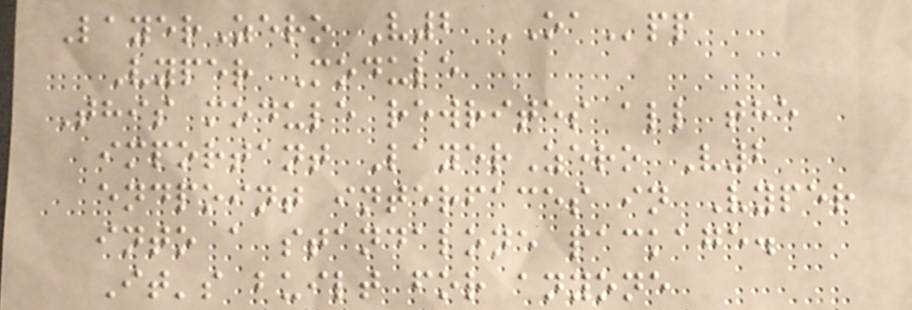LayerZero V2 OApp
Vyper Module
This module rewrites all the
important LayerZero V2
endpoint interfaces in Vyper
into a standalone package.
It's built for anyone
